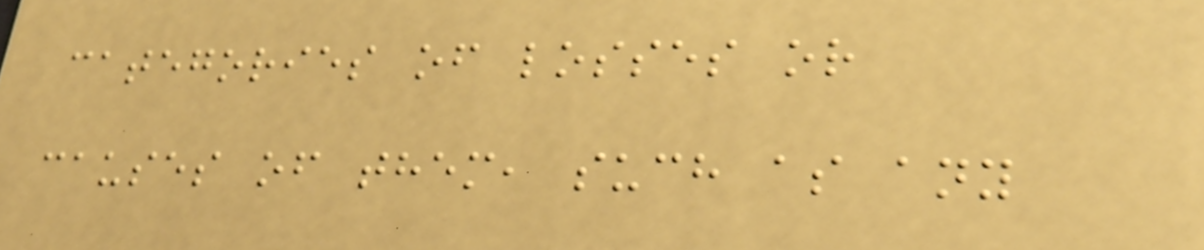categories of losses or
causes of them, such as any
